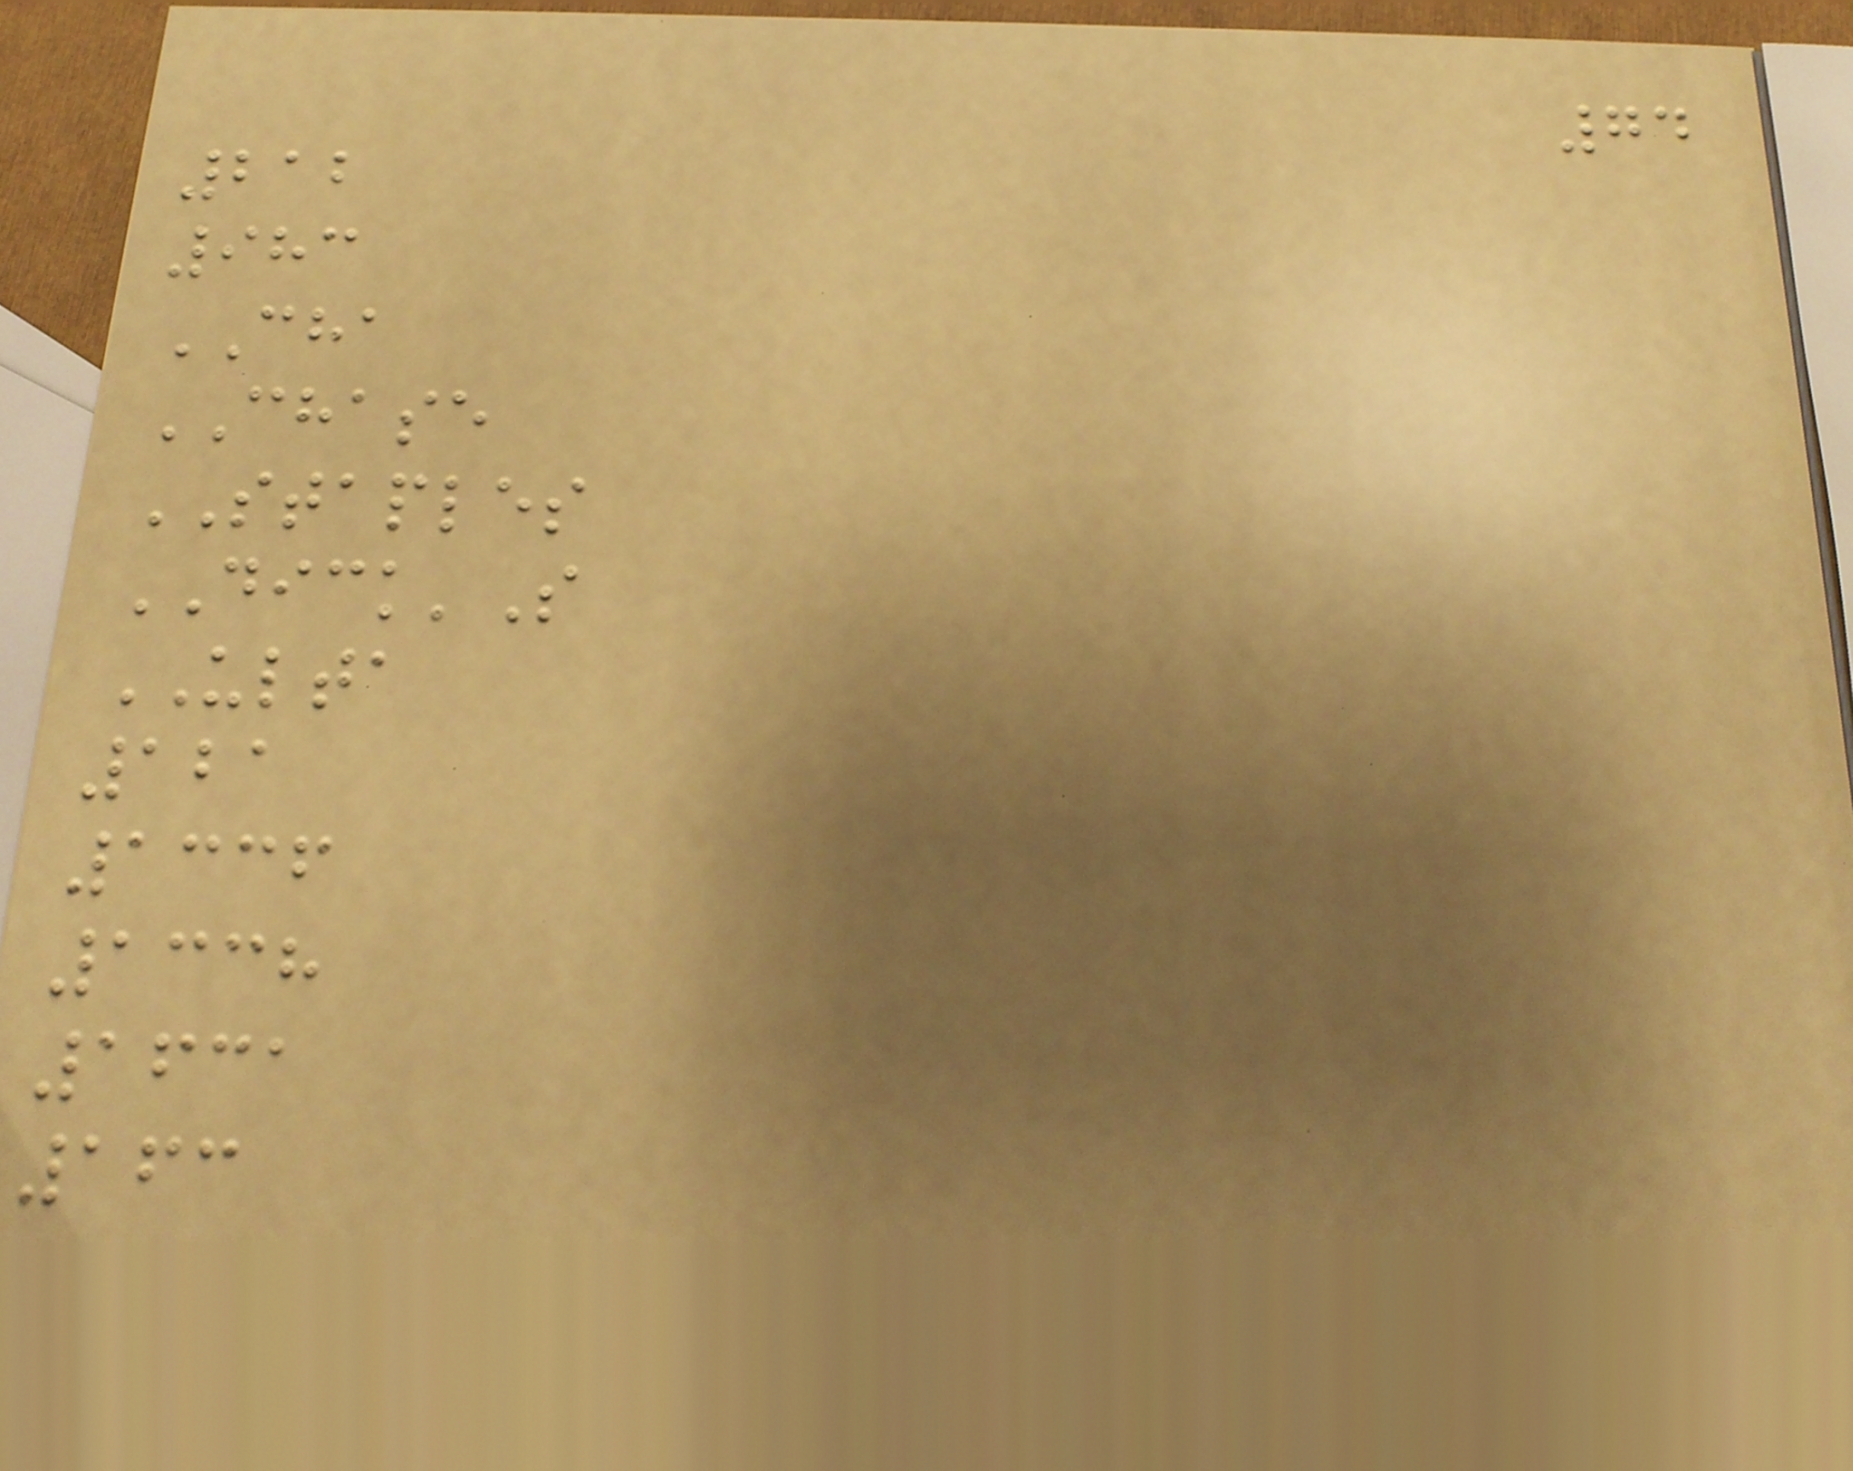74
212
983
CHA
CHASE
STAPLES
DICK'S
ULTA
121
1336
1338
1631
163
